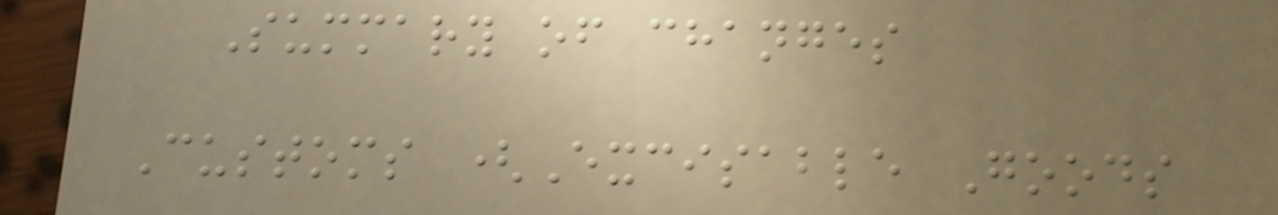Summary of changes
Customs (Excisable Goods
